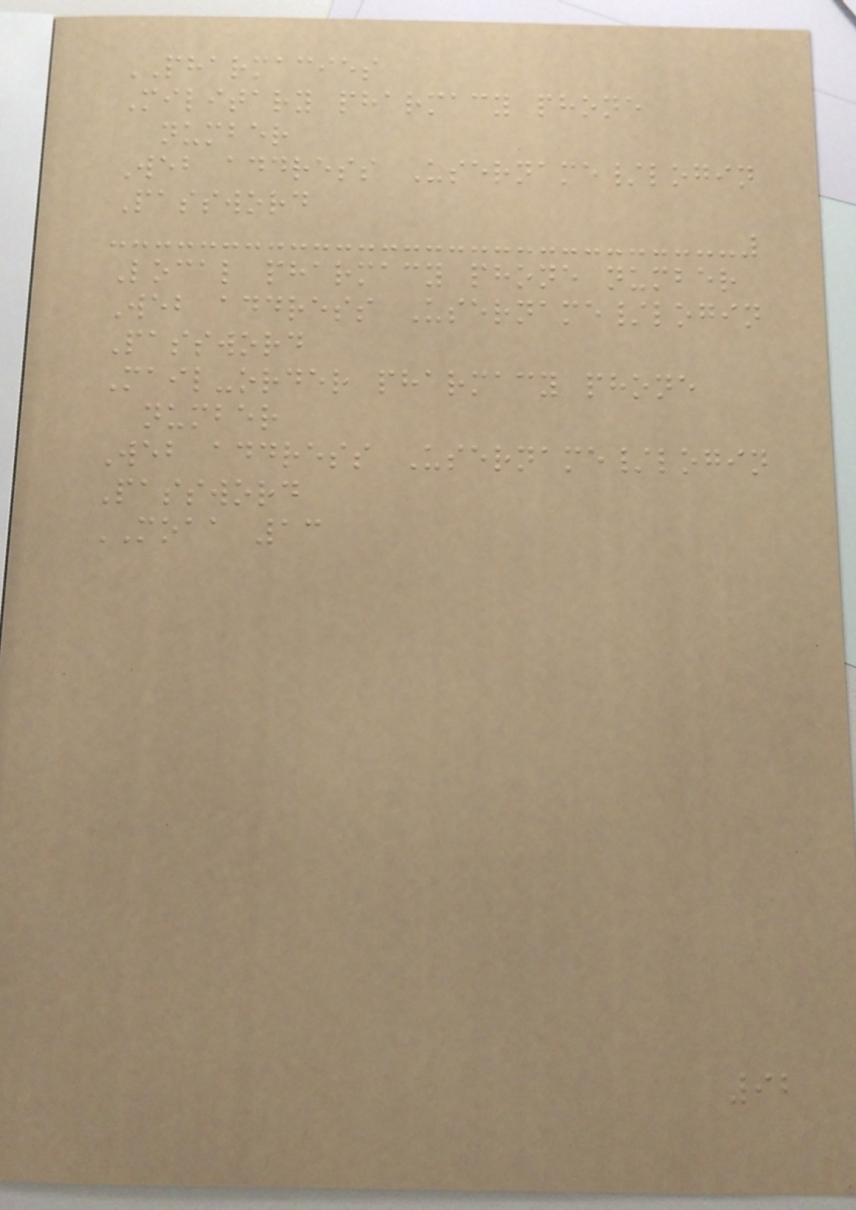PHARMACIES
Military pharmacy phone
number
Web address Username/login
Password
Local pharmacy phone number
Web address Username/login
Password
Mail-order pharmacy phone
number
Web address Username/login
Password
MOAA 13
92
